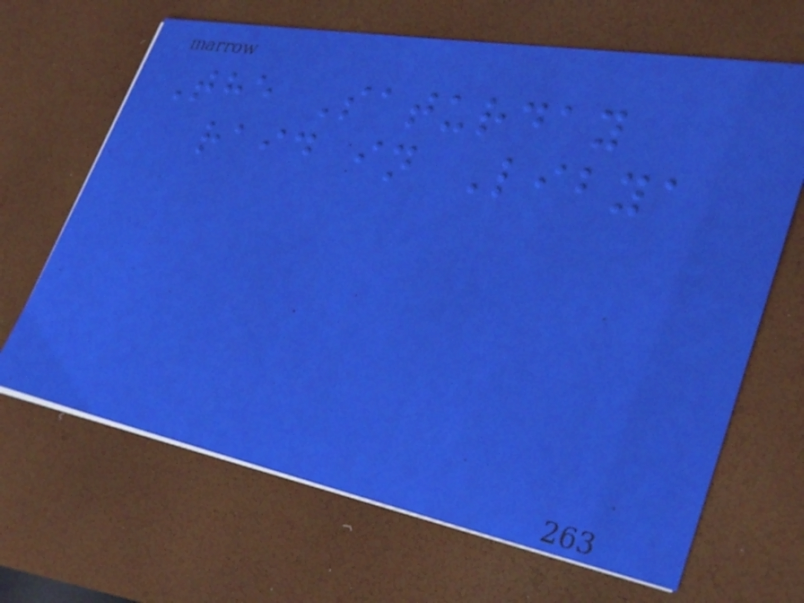The Saturday
raid in Libya
